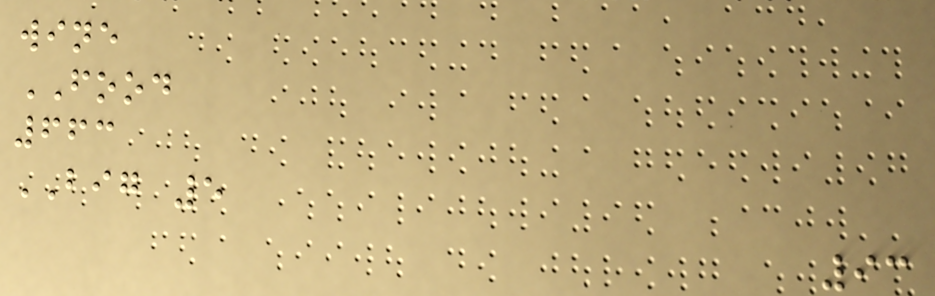wine
FOOD
663
BIG 5
93
